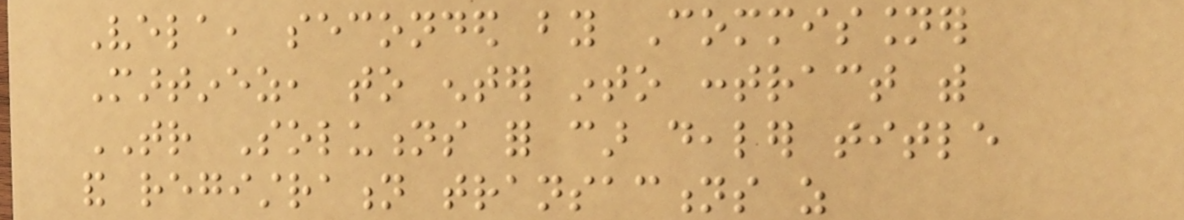Vela, seconded by Commissioner
Martinez, to enter into contract with
TR Solutions for car dealer title
and registration transactions as
